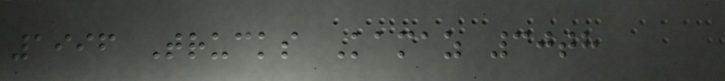1996 Trucks Kamaz 30th
